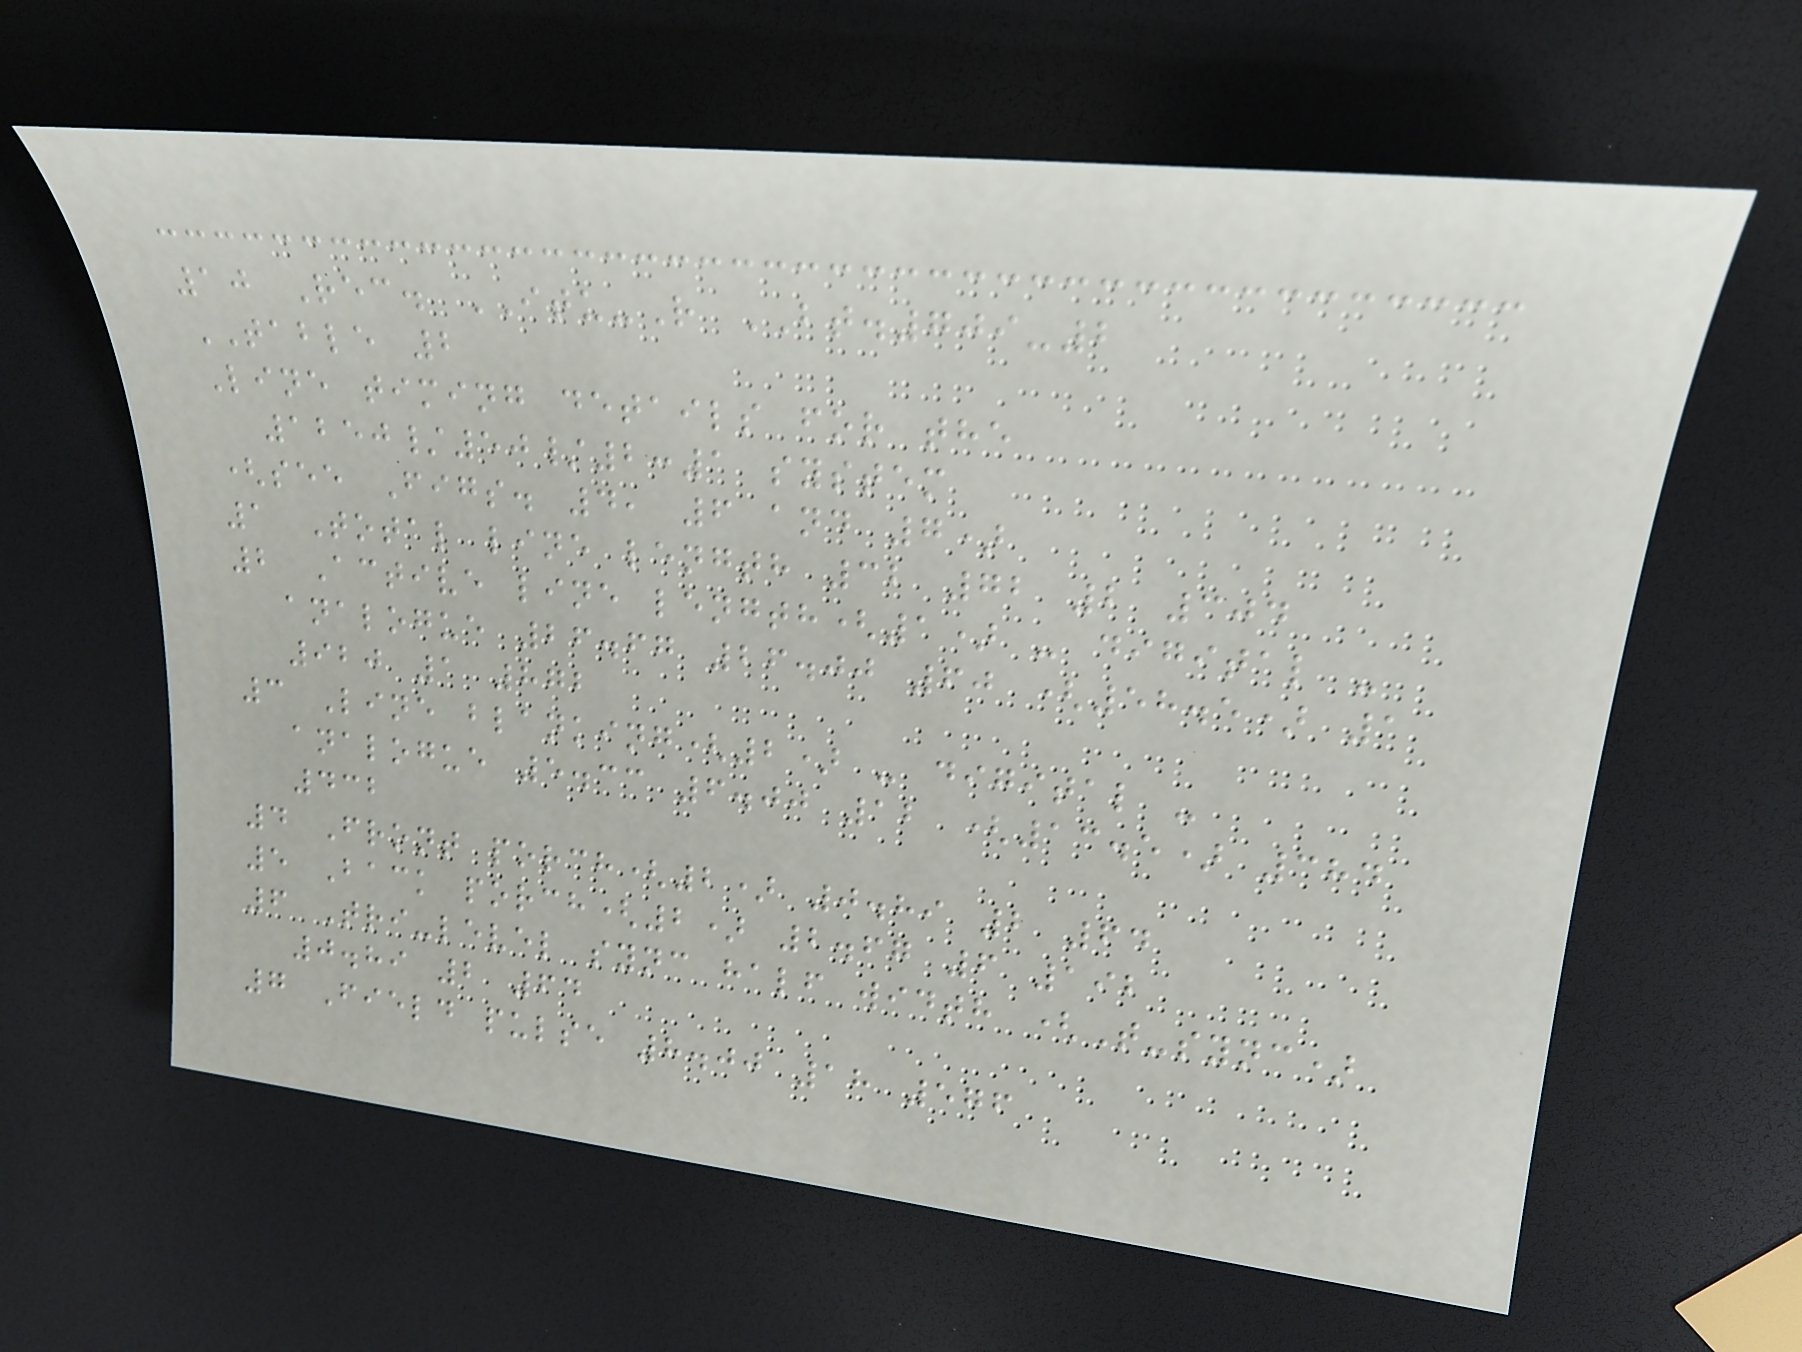10 Rec. ITU-R BT.709-2
TABLE 2
Line timing details for the
1250/50/2:1 system
(see Figs. 4, 6 and 7)
1 Total line length 32 72 2 304
2 Active line length(1) - digital -
analogue 26.67 26.00 60 (58.5) 1
920 1 872
3 Line blanking(2) - digital -
analogue 5.33 6.00 12 (13.5) 384
432
4 Front porch(2) 0.89 2 64
5 Back porch(2) 2.67 6 192
6 Tri-level sync half width (T-sync)
0.89 2 64
7 Field pulse 8.00 18 576
